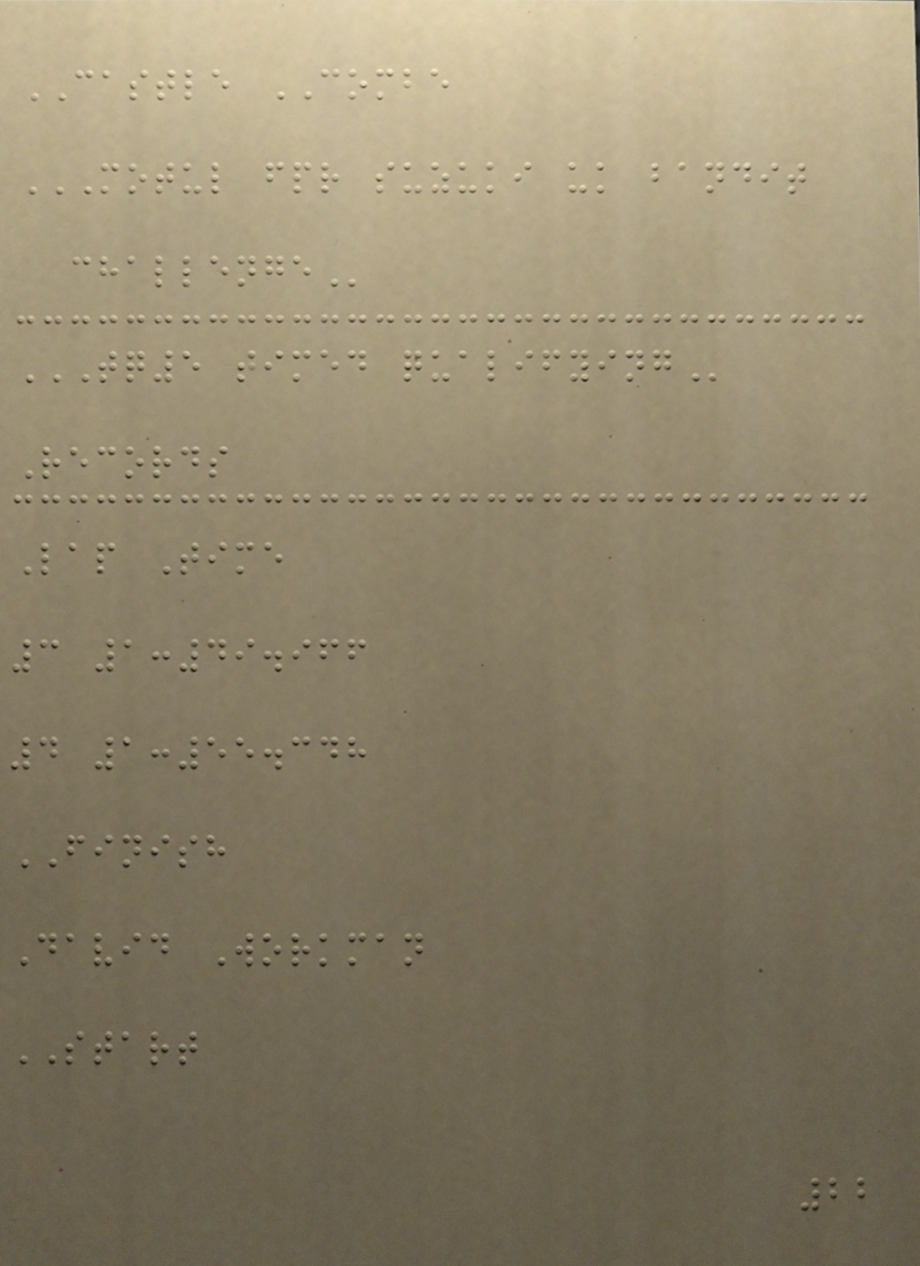CASTLE COMBE
MOTUL FPR SUZUKI UK BANDIT
CHALLENGE
TQ5 TIMED QUALIFYING
Records
Lap Time
3 1:49.966
4 1:55.348
FINISH
David Workman
START
22
